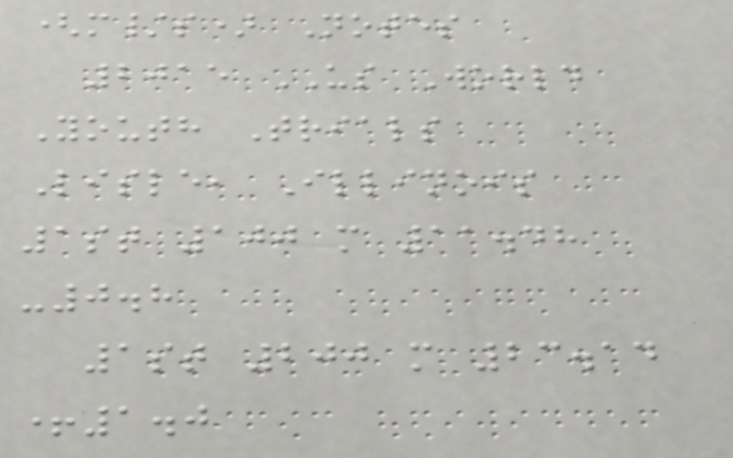(m/s) Notes
2015 US World
Youth Trials
Lisle, Illinois
1st 100 m 11.48
-0.8
1st 200 m 23.14
+1.0
